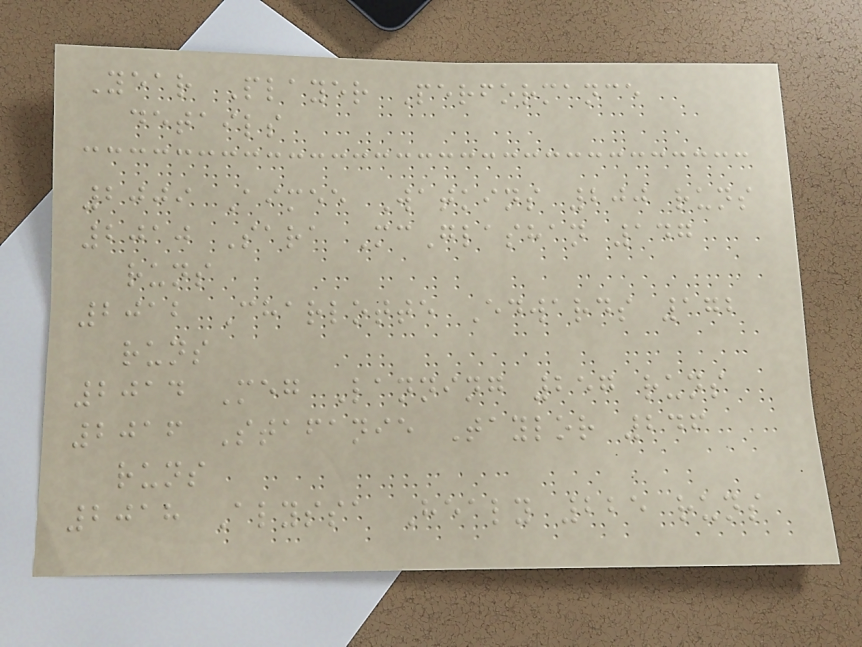Year Player Performance
details
2009 Aimee Watkins 200 runs
2010 Sara McGlashan 147
runs
2012 Charlotte Edwards 172
runs
2014 Meg Lanning 257 runs
2016 Stafanie Taylor 246
runs
2018 Alyssa Healy 225 runs
